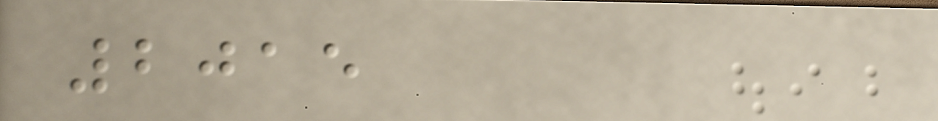2015
